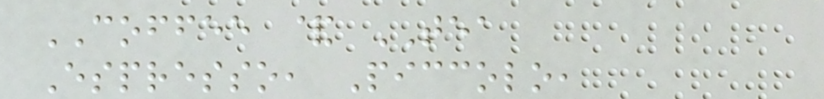COFFEE & TEA
Espresso, Piccolo,
